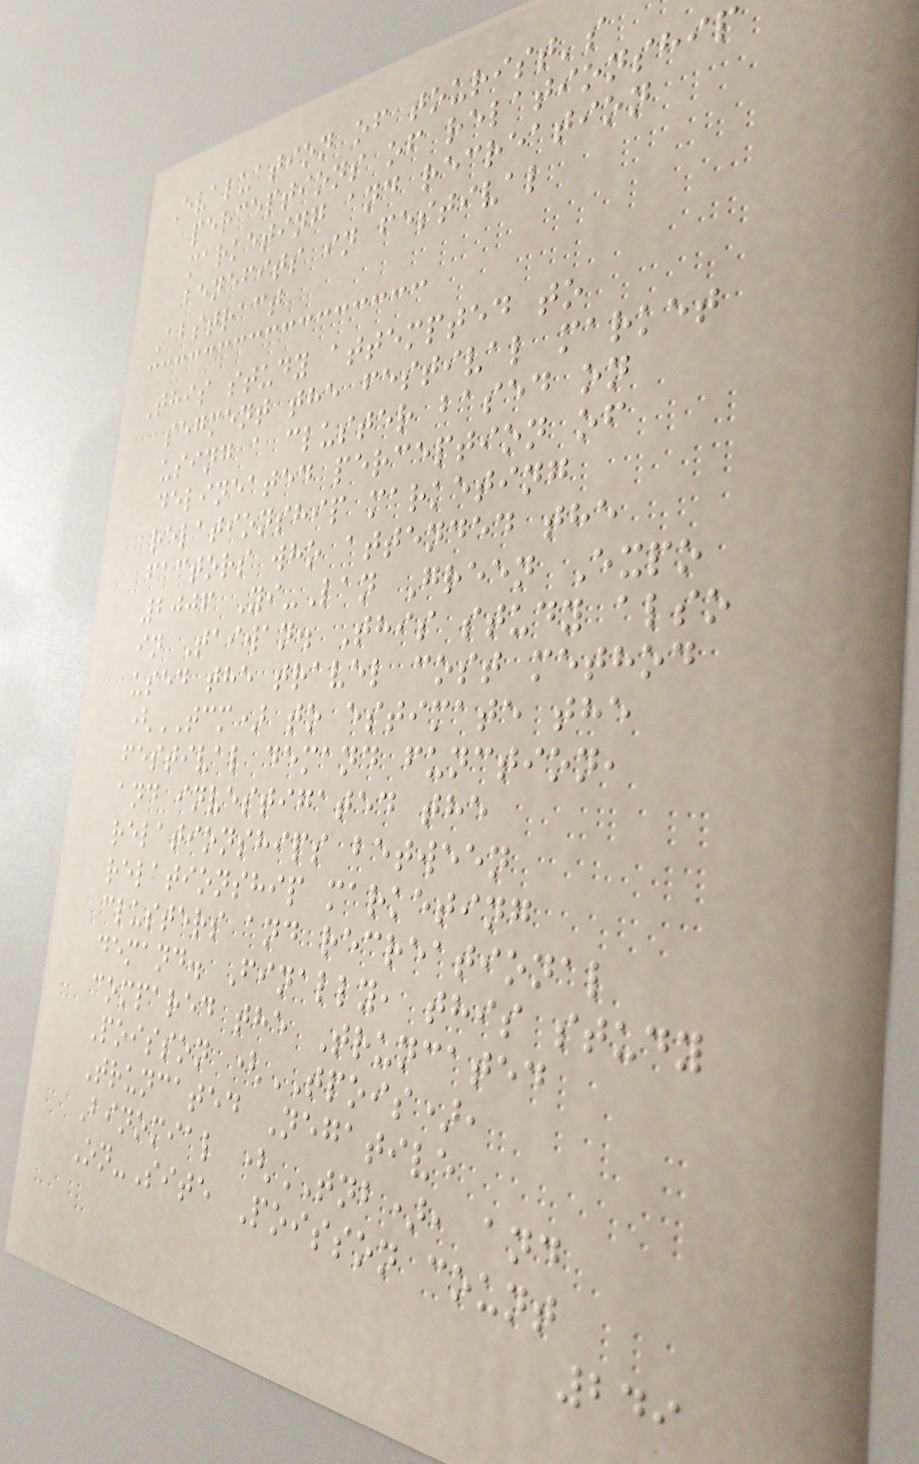Evaluation of tourist's
perceptions of relationship
marketing and recreation
benefits in festival
Abstract
This study attempted to
segment the festival market
using a cluster based on
delineated perception of
relationship marketing
factors who attended the
2006 Yi-Lan Green Expo
in Taiwan. This study also
used the travel cost method
(TCM) to estimate the
festival demand function,
and investigated the
relationships between
relationship marketing
clusters and recreational
demand. Finally, this study
compared the Truncated
Poisson (TPOIS),
Truncated Negative
Binomial (TNB), and
On-Site Poisson count
249
